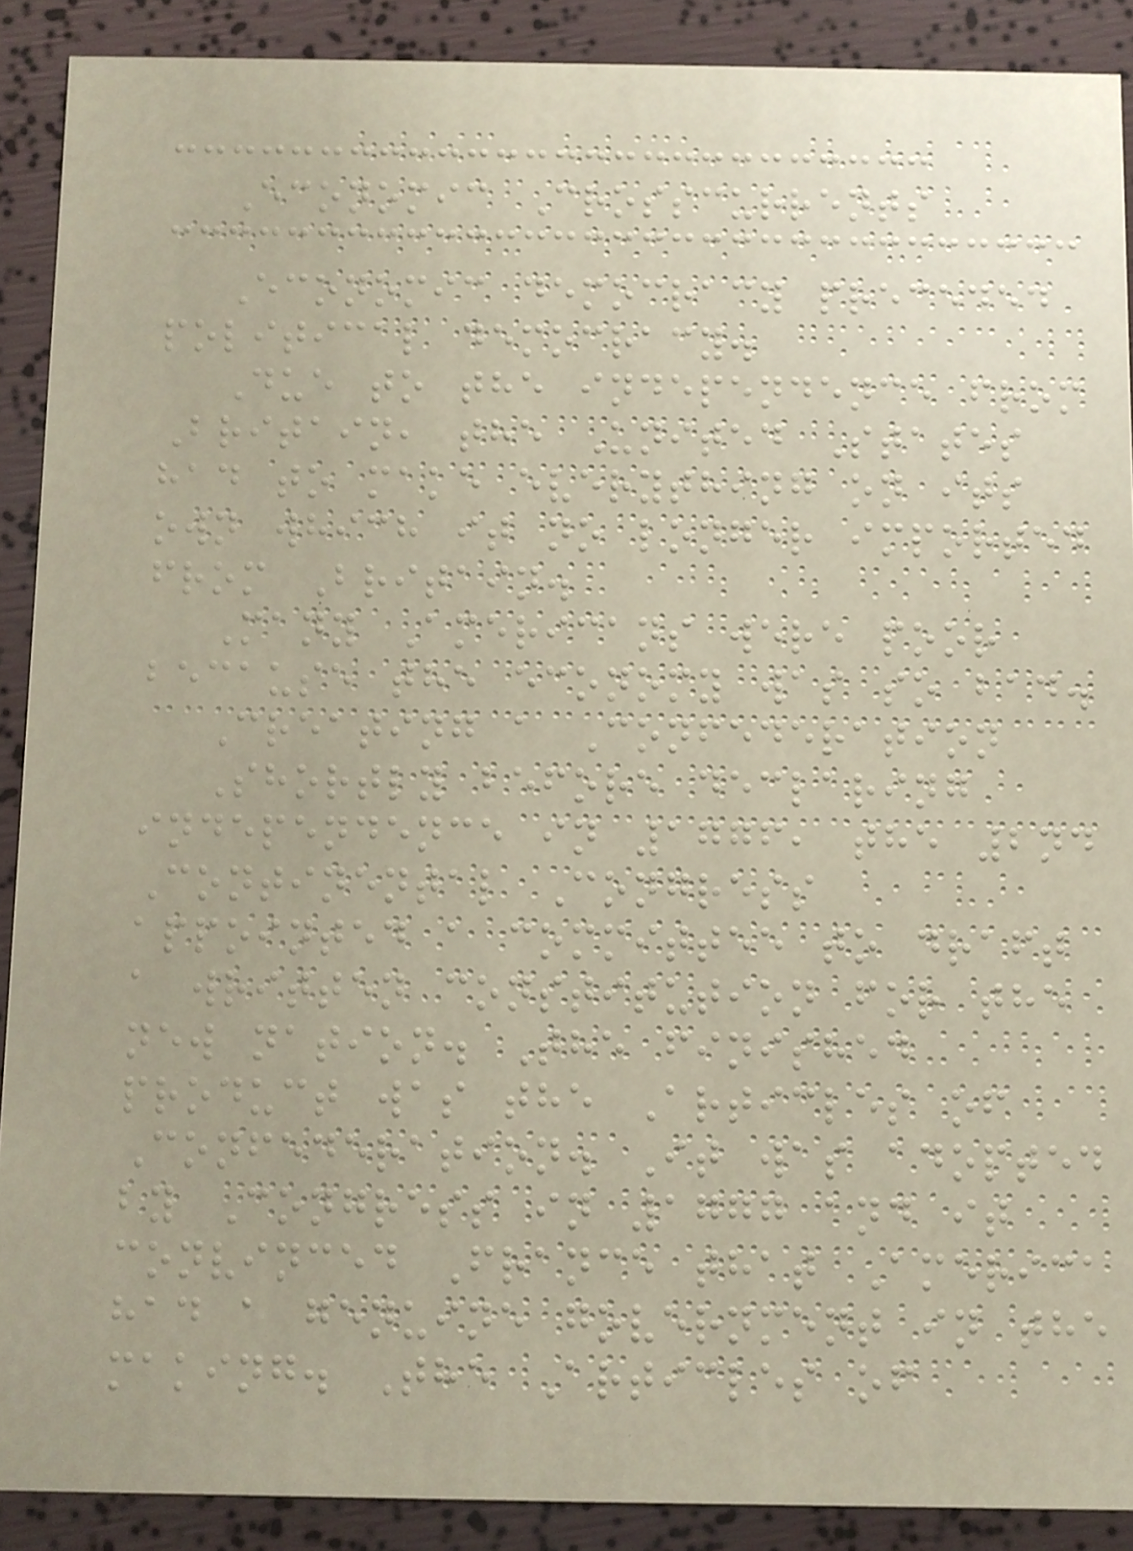Economic Crosscurrents
Economic democracy preceded
political democracy.
Due to the independence from
Britain, the United States
had to make everything on its
own which it no longer imported
from Britain.
Many Americans were poor
because the economy was so bad.
Creating a Confederation
Shortly before declaring
independence in 1776, the 2nd
Continental Congress
appointed a committee to draft
a written constitution for the
new nation. The finished
product was the Articles of
Confederation. It was adopted
by Congress in 1777 and it
convinced France that America
had a genuine government in the
making. The Articles of
